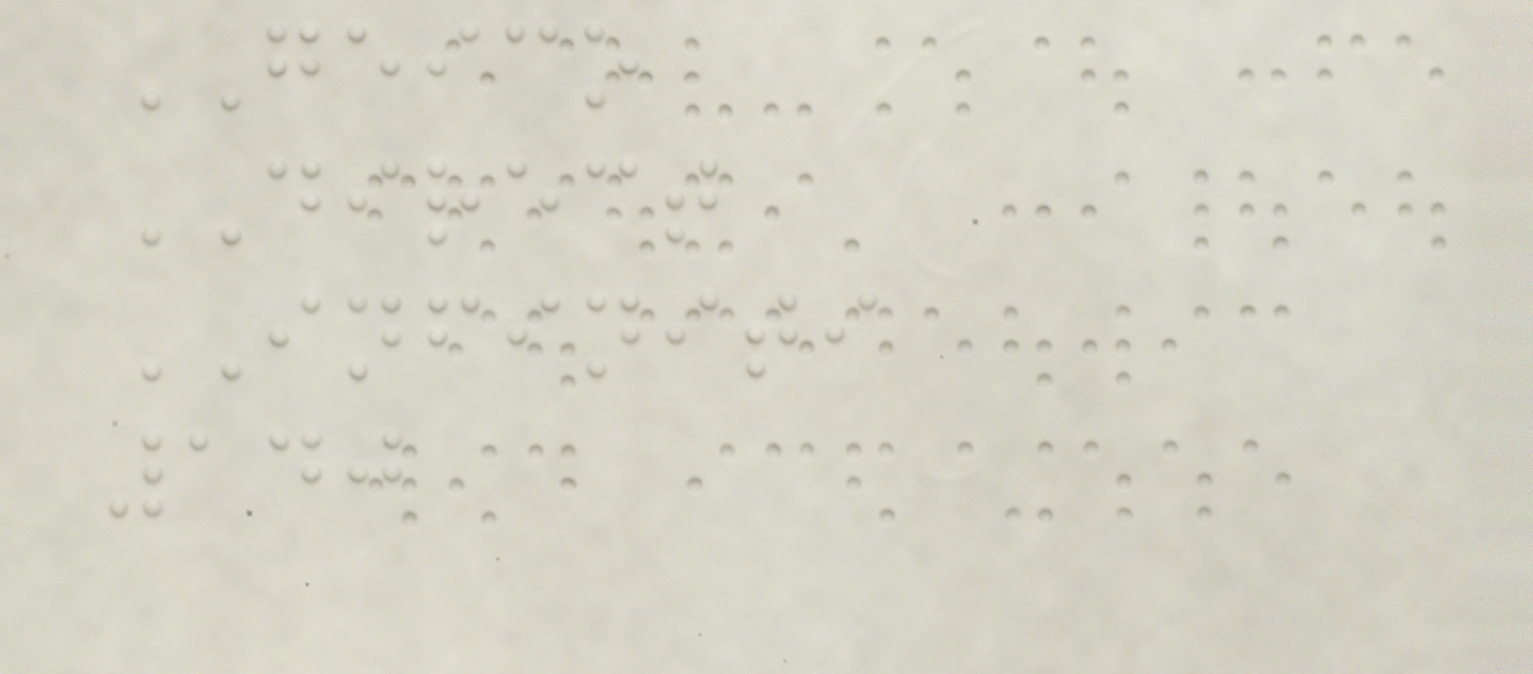GEICO
DIRECT
INFINITI
140
